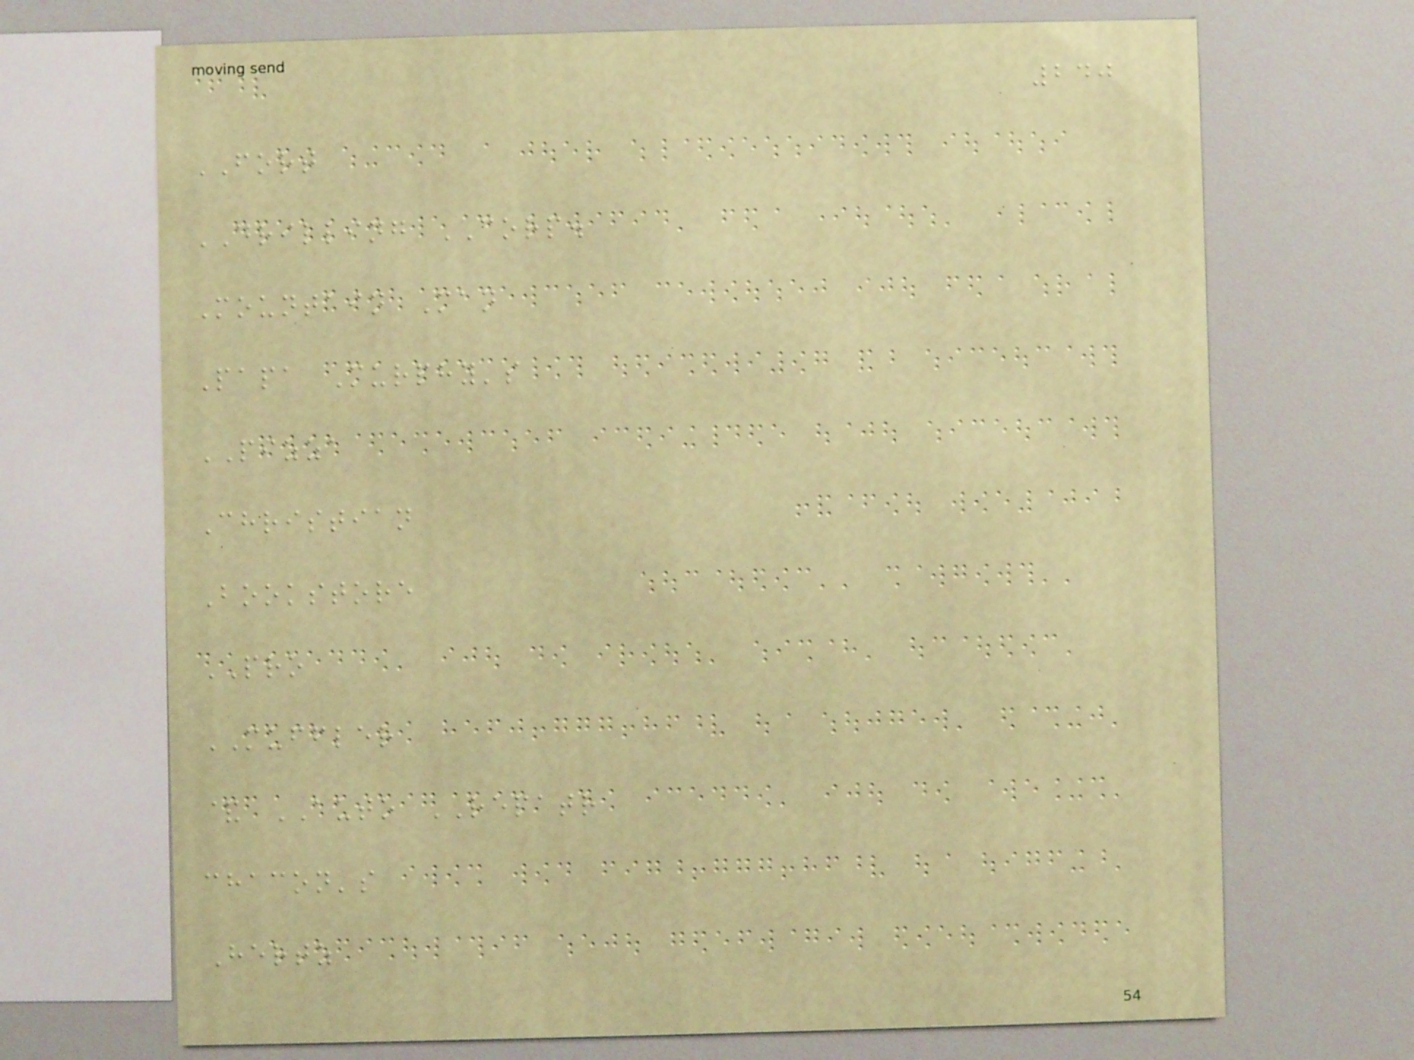240
FORT
DRILLING CORP.
Mountain Man
Papa Murphy's
PIZZA
Christian
Bookstore
PRO
MUFFLER
& AUTO REPATR
chacon's
Hertz
